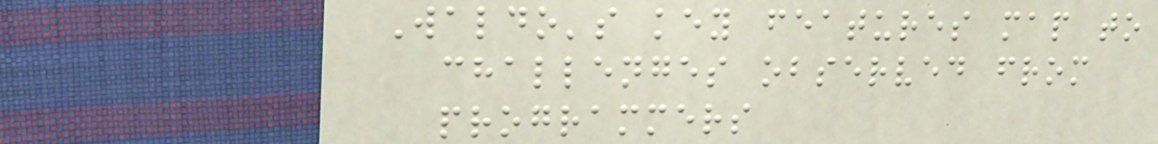Waldo's key features map to
challenges observed from
programmers
